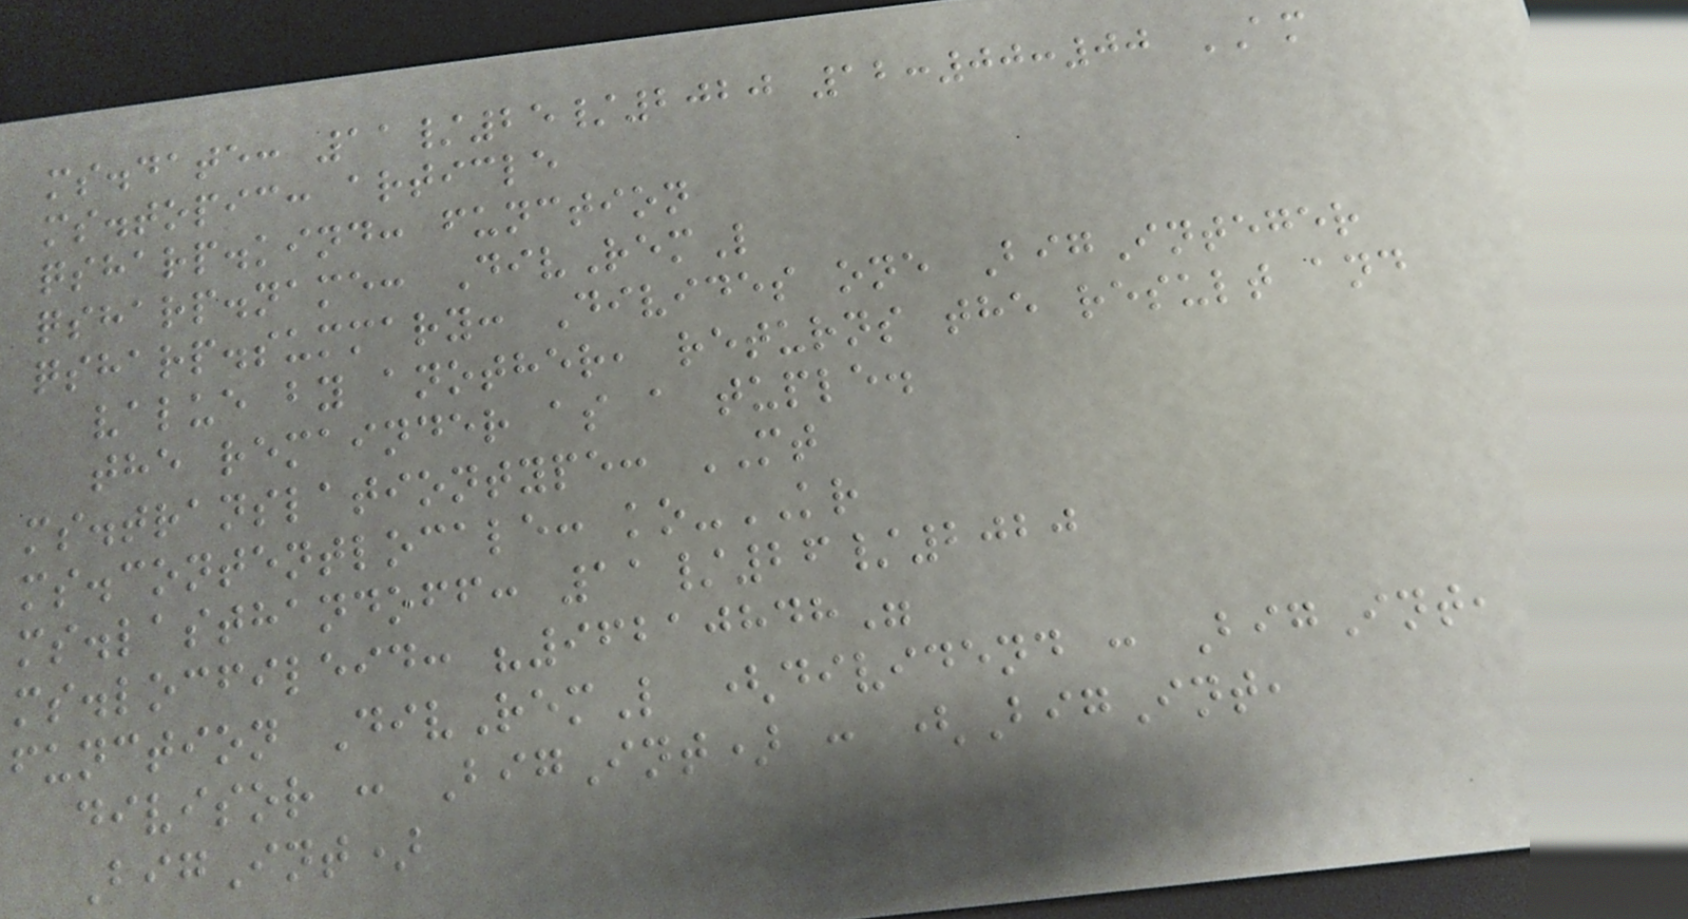ms.date: 11/25/2020 12:00:00 AM
ms.topic: article
qsharp.kind: function
qsharp.name: DivRemL
qsharp.summary: Divides one BigInteger
value by another, returns the result and
the remainder as a tuple.
ms.translationtype: MT
ms.contentlocale: ko-KR
ms.lasthandoff: 11/26/2020
ms.locfileid: "96210848"
function DivRemL (dividend : BigInt,
divisor : BigInt) : (BigInt,
BigInt)
